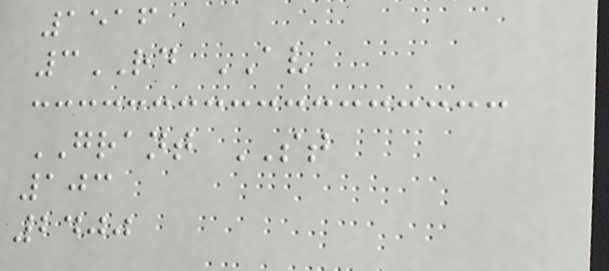1516
3RD AV
GRANT ST
103
2400
